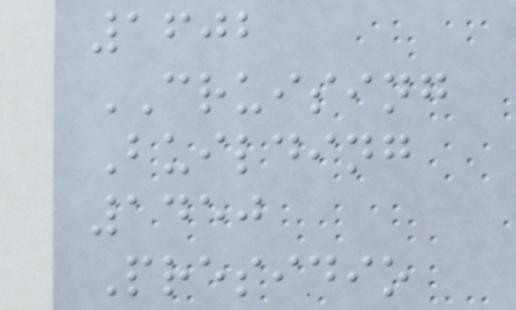1602
CRUISING
Building
1450
Presidio
